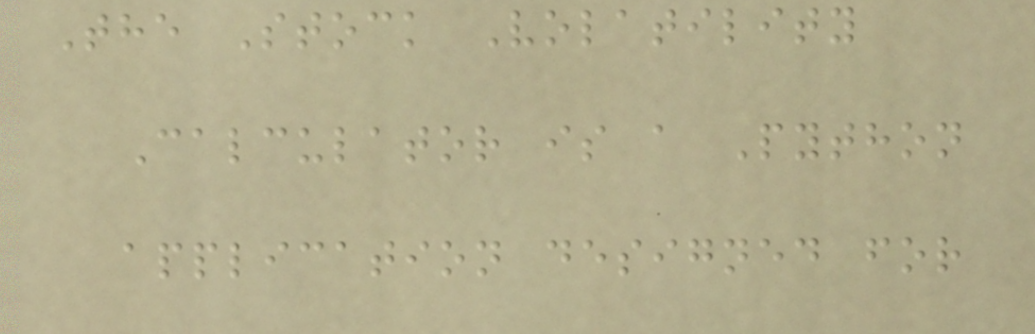The Stock Volatility
Calculator is a Python
application designed for
